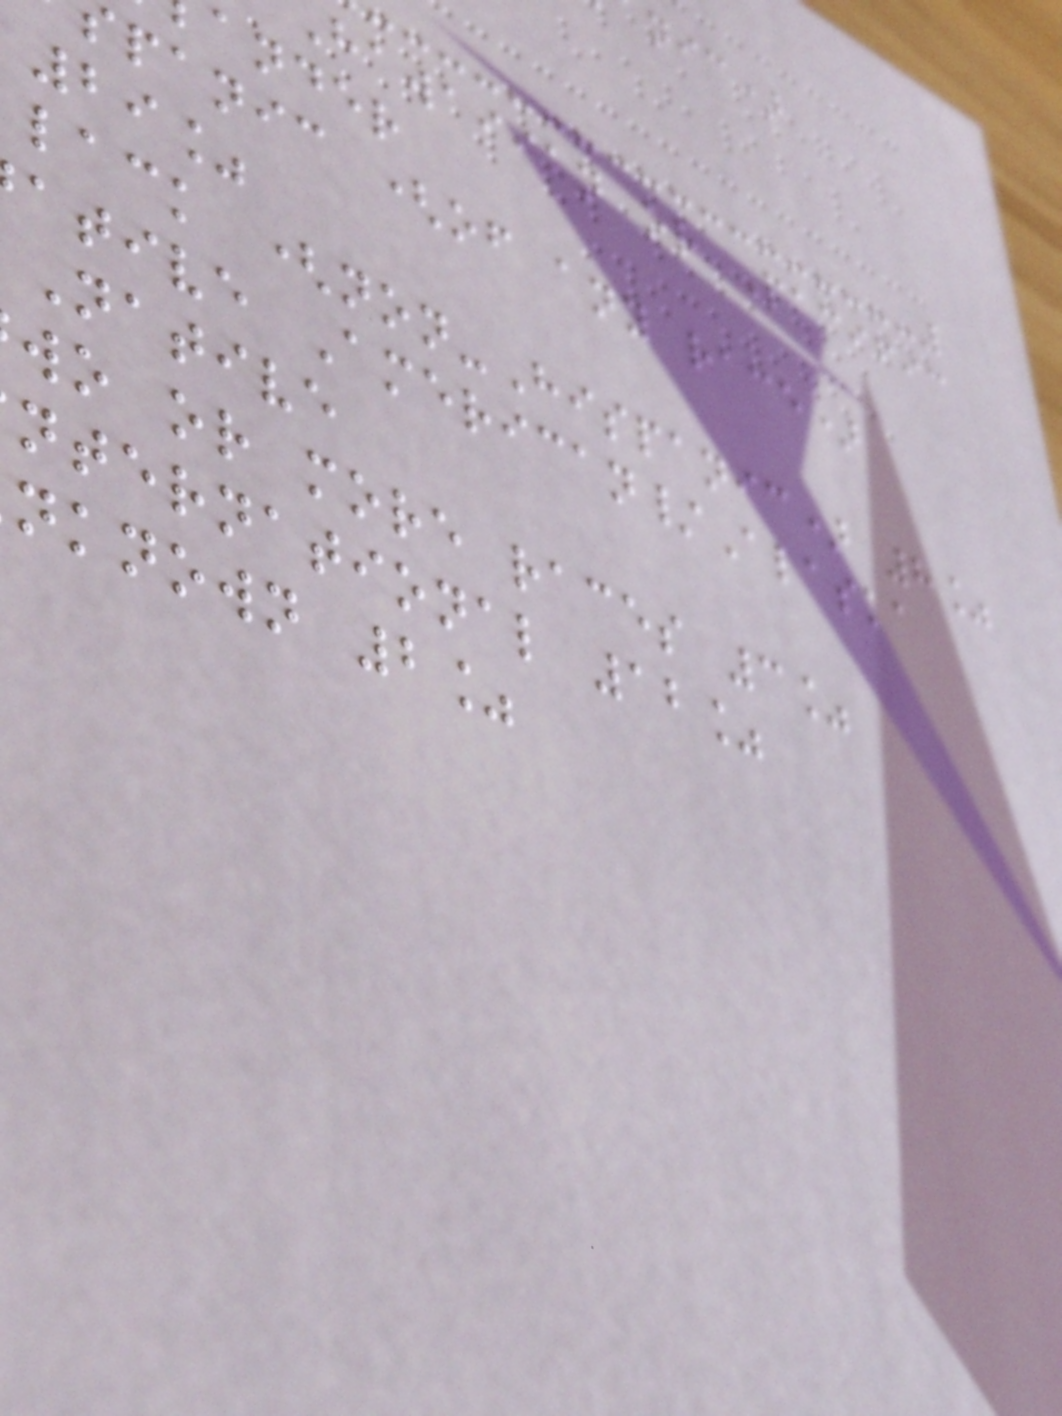hawaiian or Pacific
ander
panic (of any race)
29%
lack (non-Hispanic) 8%
ative American/Alaska
Native
wo or more races 3%
nternational 12%
nknown 2%
